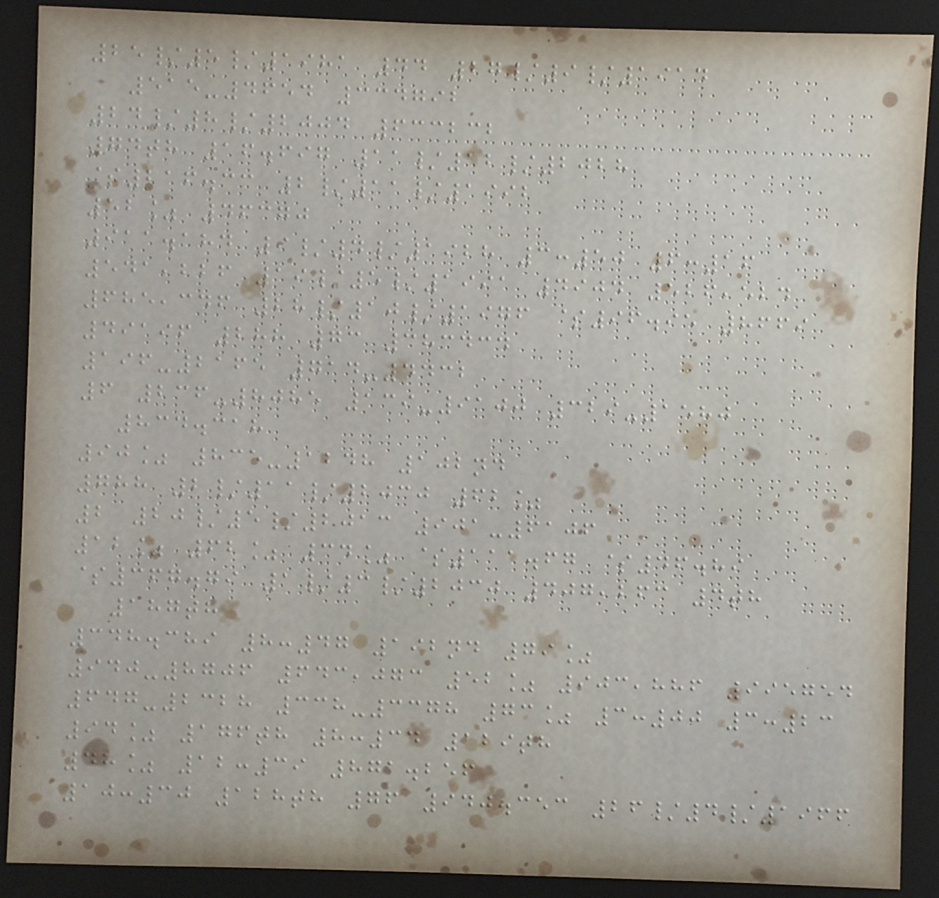25/5/1981 44 27/9/1914
515-4654 334792
24/8/2004 633232
74th 16.697 11/12/2028
$216.33 2/11/1992
52% 46370
911.184 9/4/1928 3:50 6:16
541,226 19/5/1991 4904 526,524
685,346 28/10/1976 $96.95 8669
49196 288 73 383434
196-2165 714-4432
6 236-8085 139-9100 329-1580
834.318
90% 835-1248 102nd
788 2/11/2030 62%
2 20/5/2013 901-6106
12% 62% 34% $111.67 $46.89
$367.79 1/3/2030 407,263 4th
187th
348.389 8:47 192nd 79%
940-8706 643,073 52% 903,886 995754
647-2328 338-3378 73% 3:00 3:23
94% 176th 8:34 129th
48% 12:39 871.256
10:30 128th 76 940.353 26/4/1966
